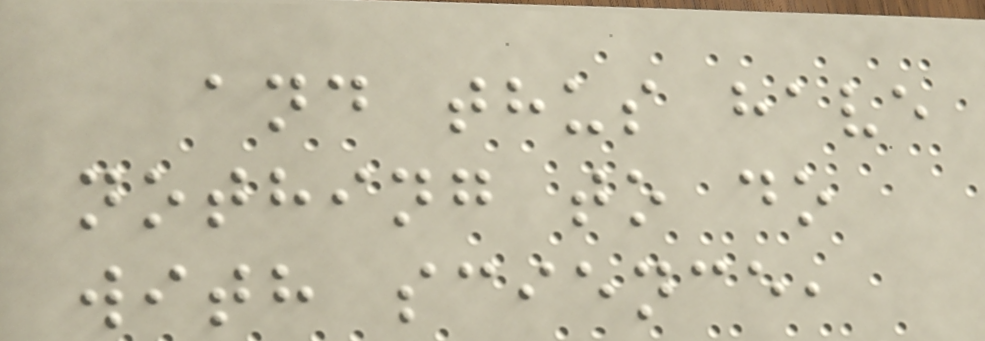and thus have
nothing to do
with science,
